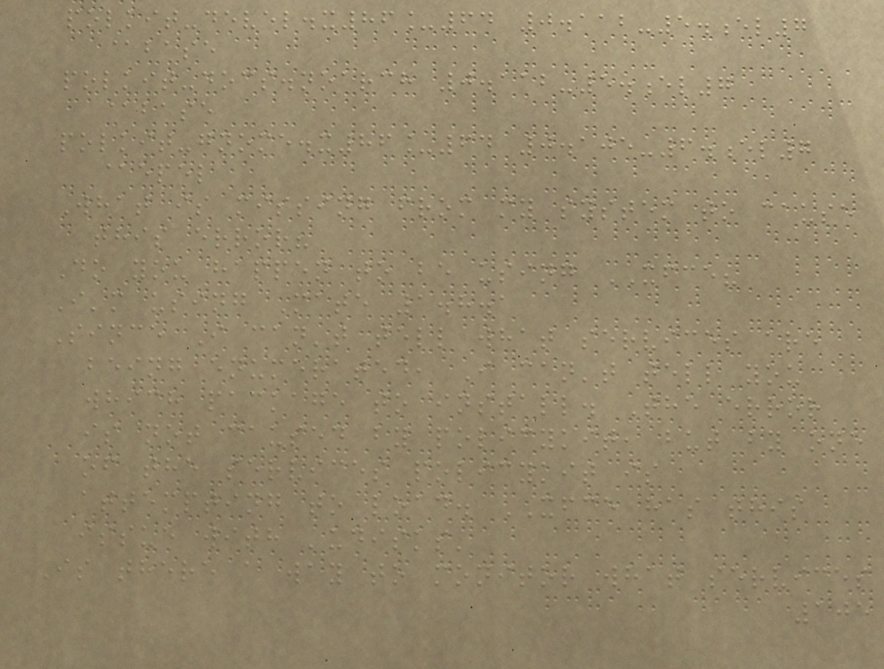polkit-devel.x86_64 0.112-5.el7
@base
polkit-docs.noarch 0.112-5.el7
@base
polkit-gnome.x86_64 0.105-6.el7
@epel
What is missing from my system to cause
this error?
Do you happen to be using XFCE?
I'm using Mate 1.8.1
Since I can't tell what services are
being enumerated, I can't tell you
which package to install. The error
is not caused by policykit, but by one
of the services policykit is
attempting to load. XFCE has this
issue with 'udisks'
Is there a way to monitor what services
105
